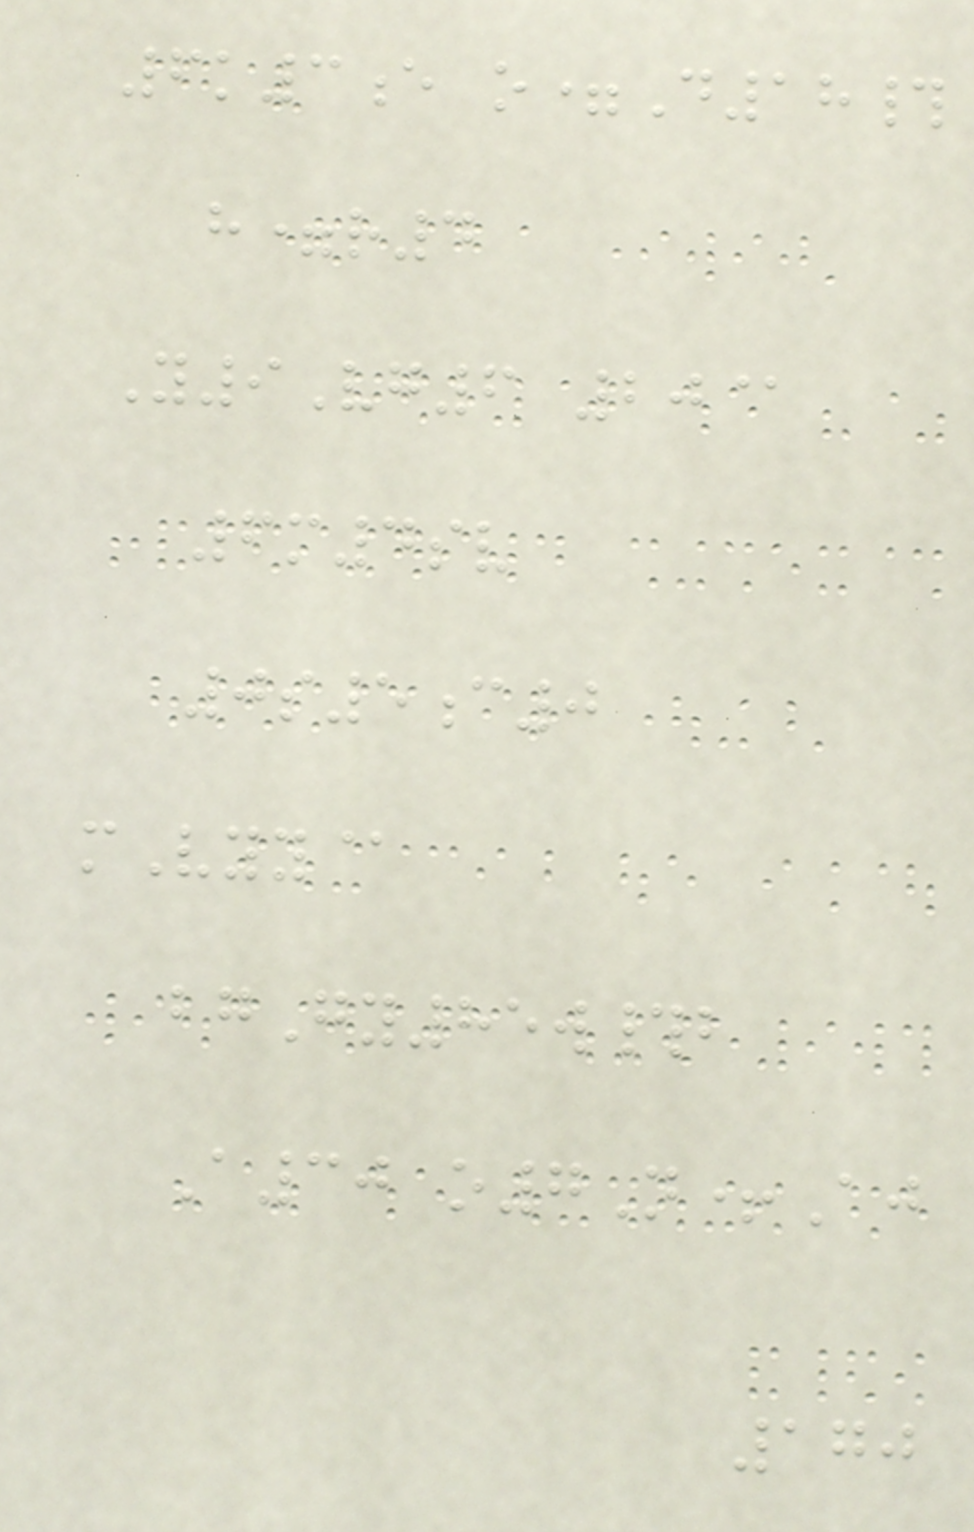6k3e o=D18#
h=r4
Y9Vg6 20@
6m4sv
0s5c0
mVyy@
bgGy85w#b
A30 o7N+Aj
170
